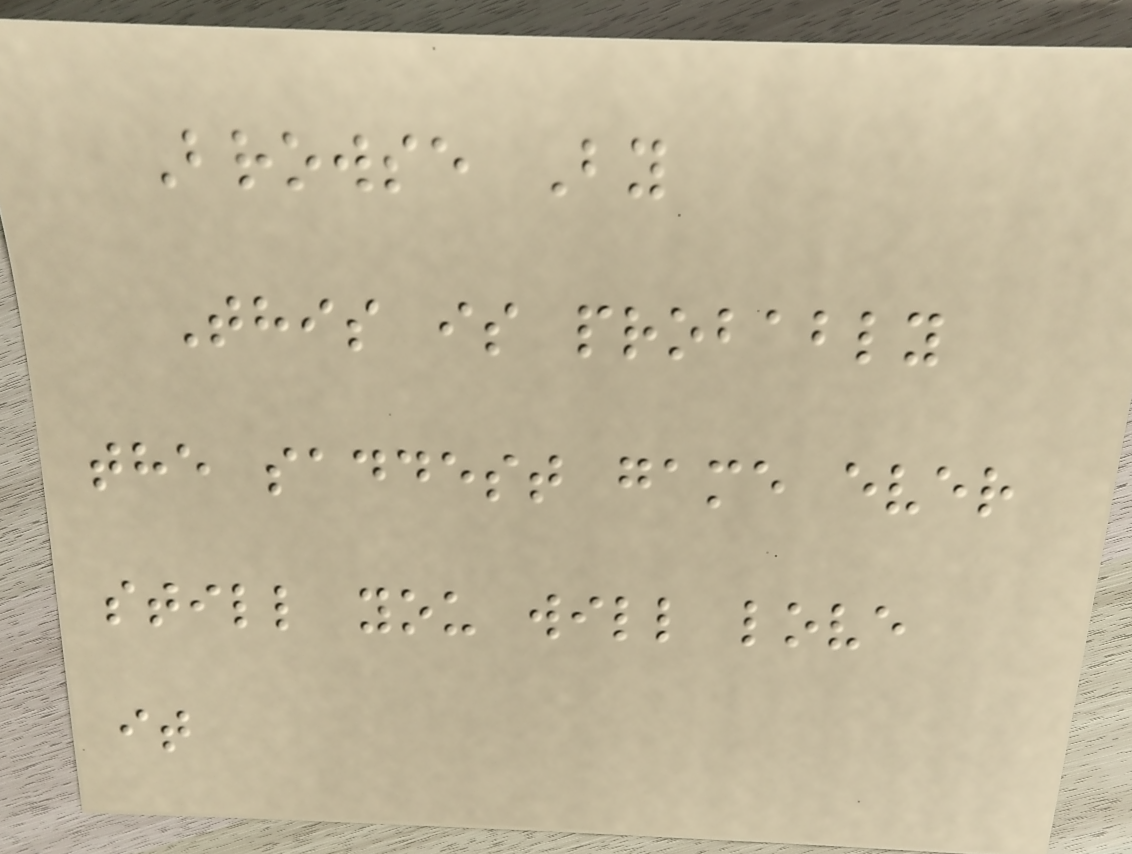Browse By
This is probably
the saddest game ever
still you will love
it
